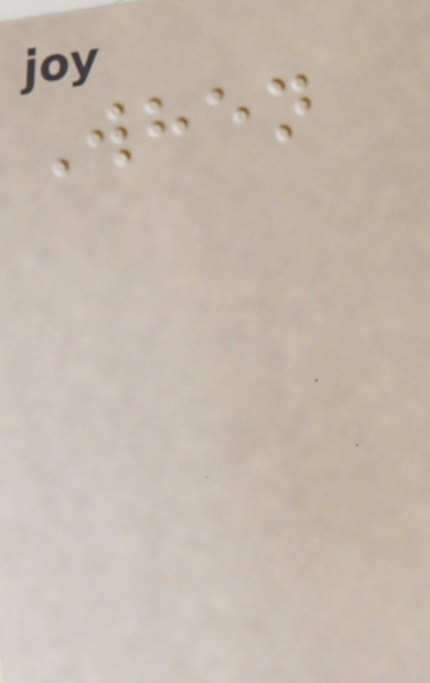When
